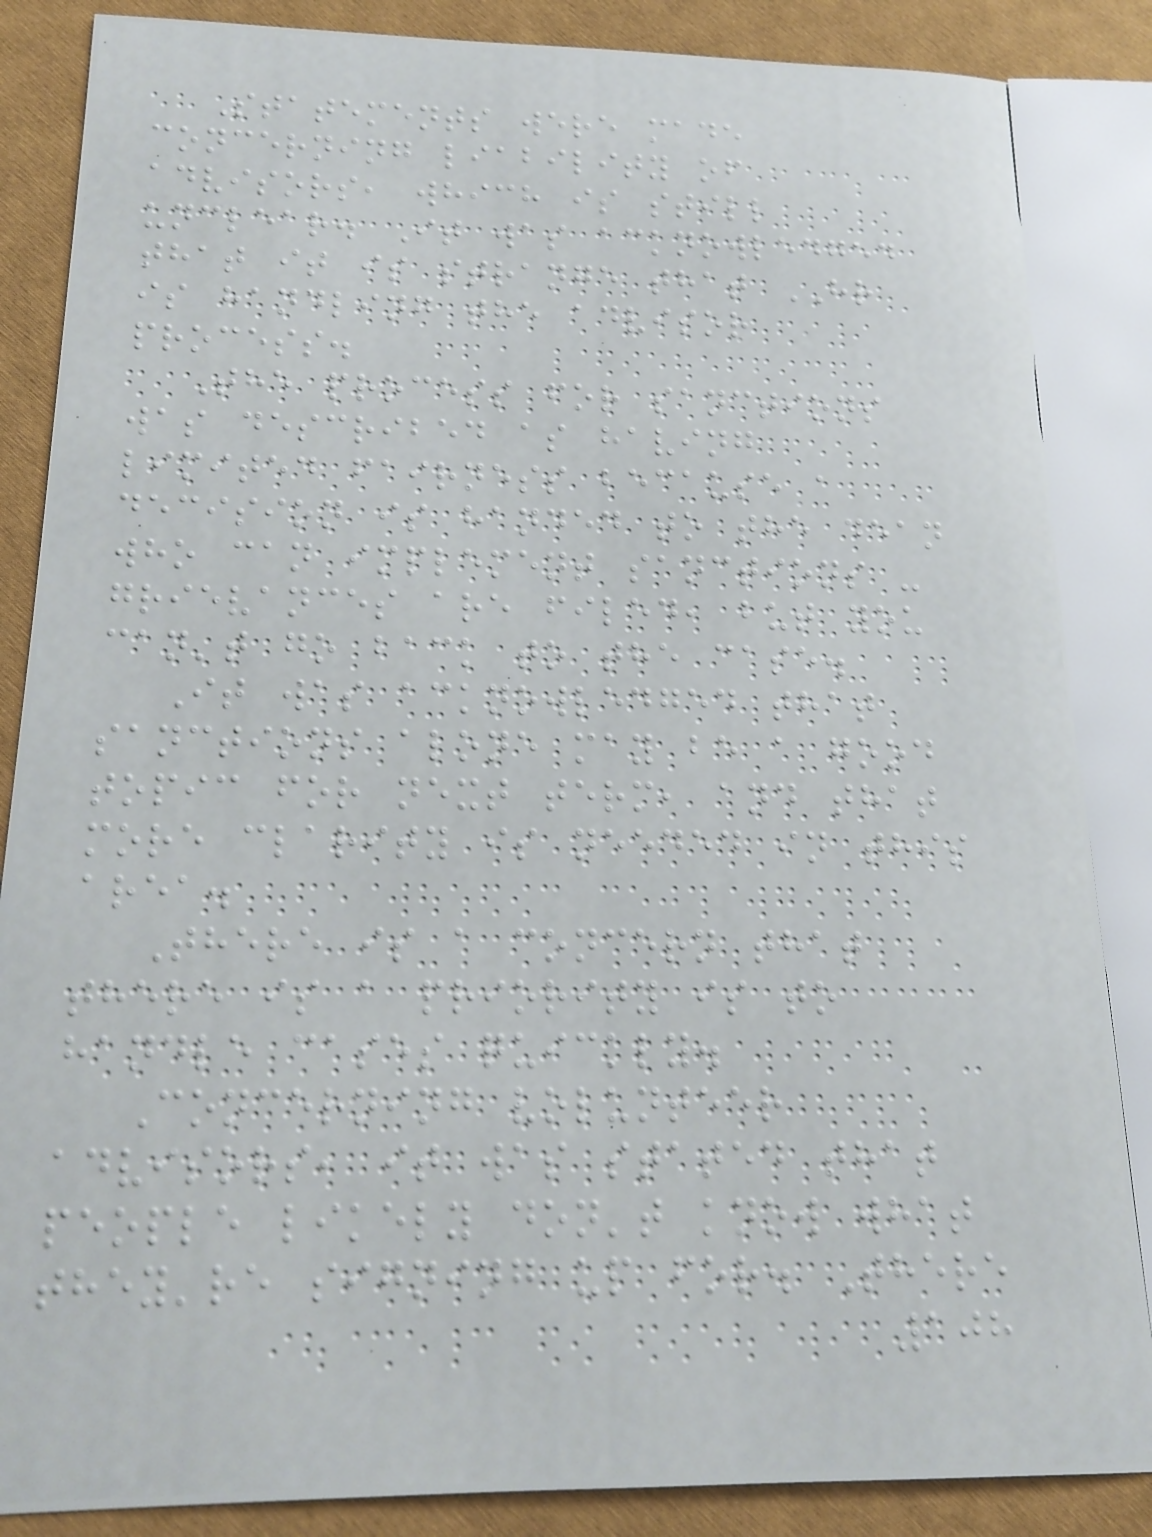Statements were made
concerning liability of
advisors, which is still
unclear. It was acknowledged
that it is strange that HR
is handling the advisor
process.
The process for sanctions
was described as having
limited fairness because a
decision is handed to the dean
who can implement sanctions -
grievances are filed, but you
can't go back to the case.
It was acknowledged that
sanctions alone may be a good
topic for next term, and that
more clarity is needed in this
area.
There is a concern that
there is a priority is to
handle cases quickly.
Concerning volunteer
advisors, it was stated that
people likely don't know what
they're signing up for. There
108
